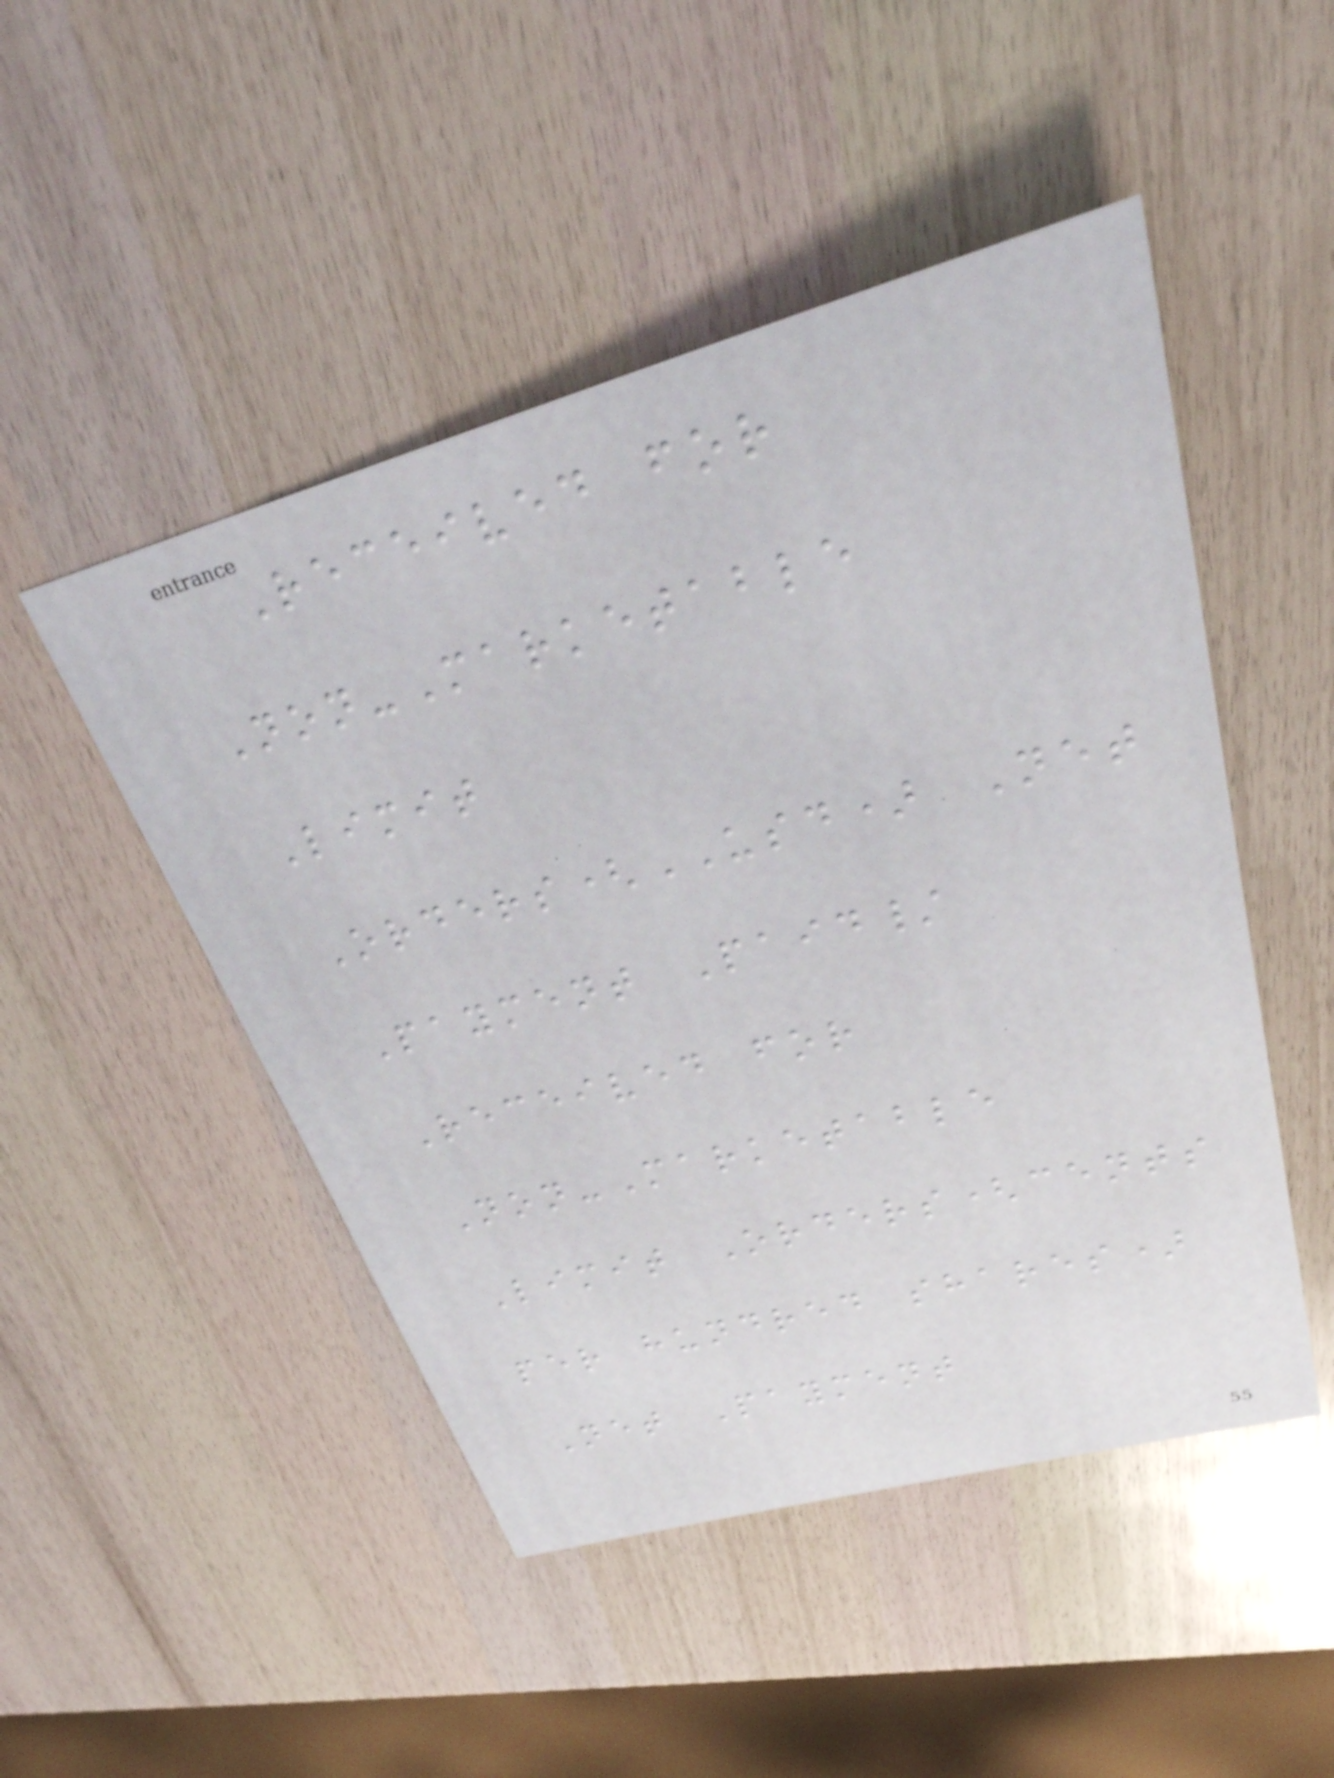Received for
Non-Marketable
Limit
Orders(USD) Net
Payment Paid/
Received for
Non-Marketable
Limit Orders(cents
per hundred shares)
Net Payment
